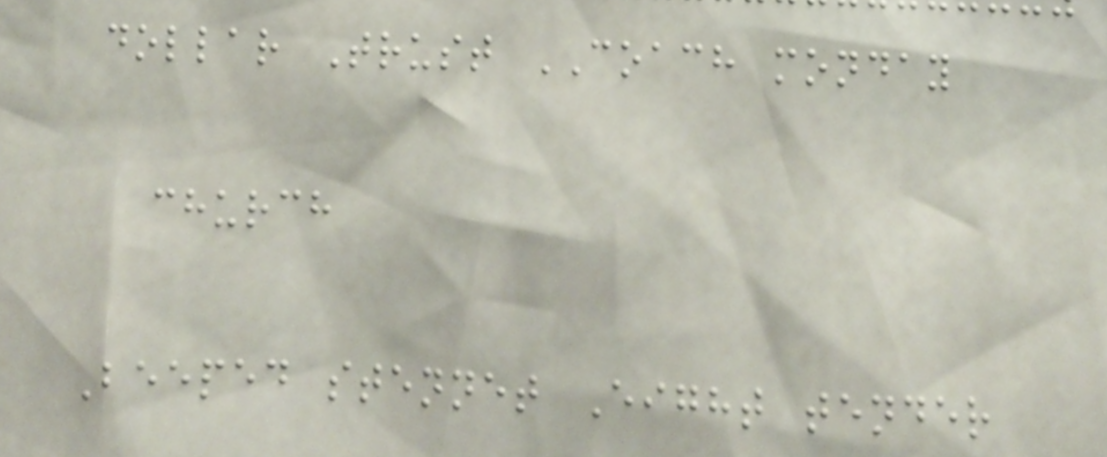dollar Trust COACH monday
church
Beeped stennet Eight tender
